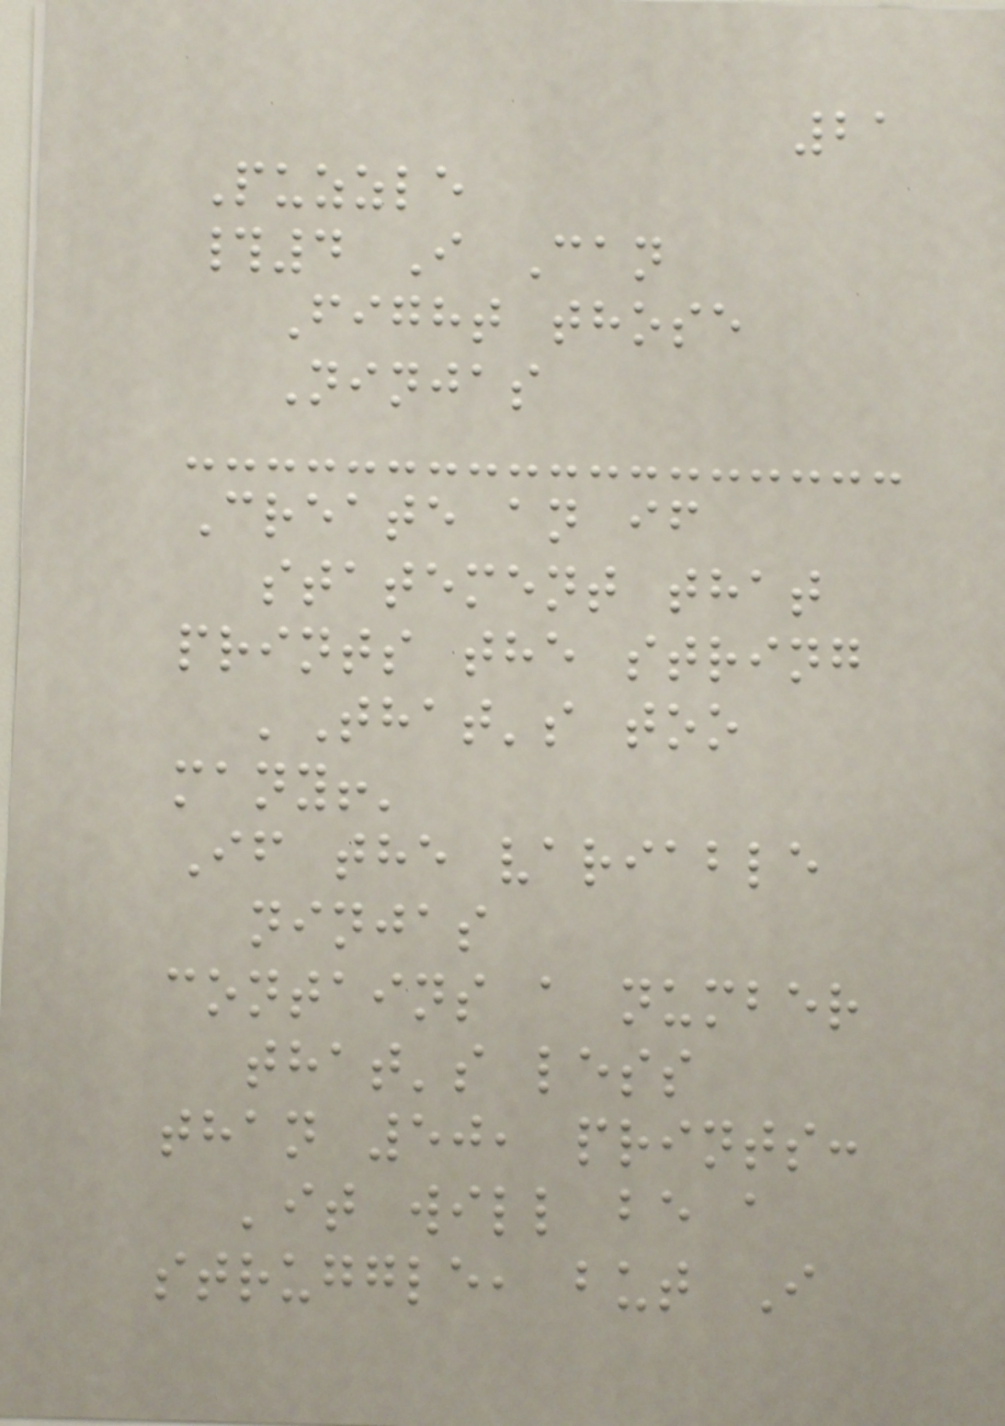21
Puzzle
#4 I Can
Fight those
Ninjas
Create an if
statement that
prints the string
'That's too
many!'
If the variable
ninjas
contains a number
that's less
than 50, prints:
'it will be a
struggle, but I
